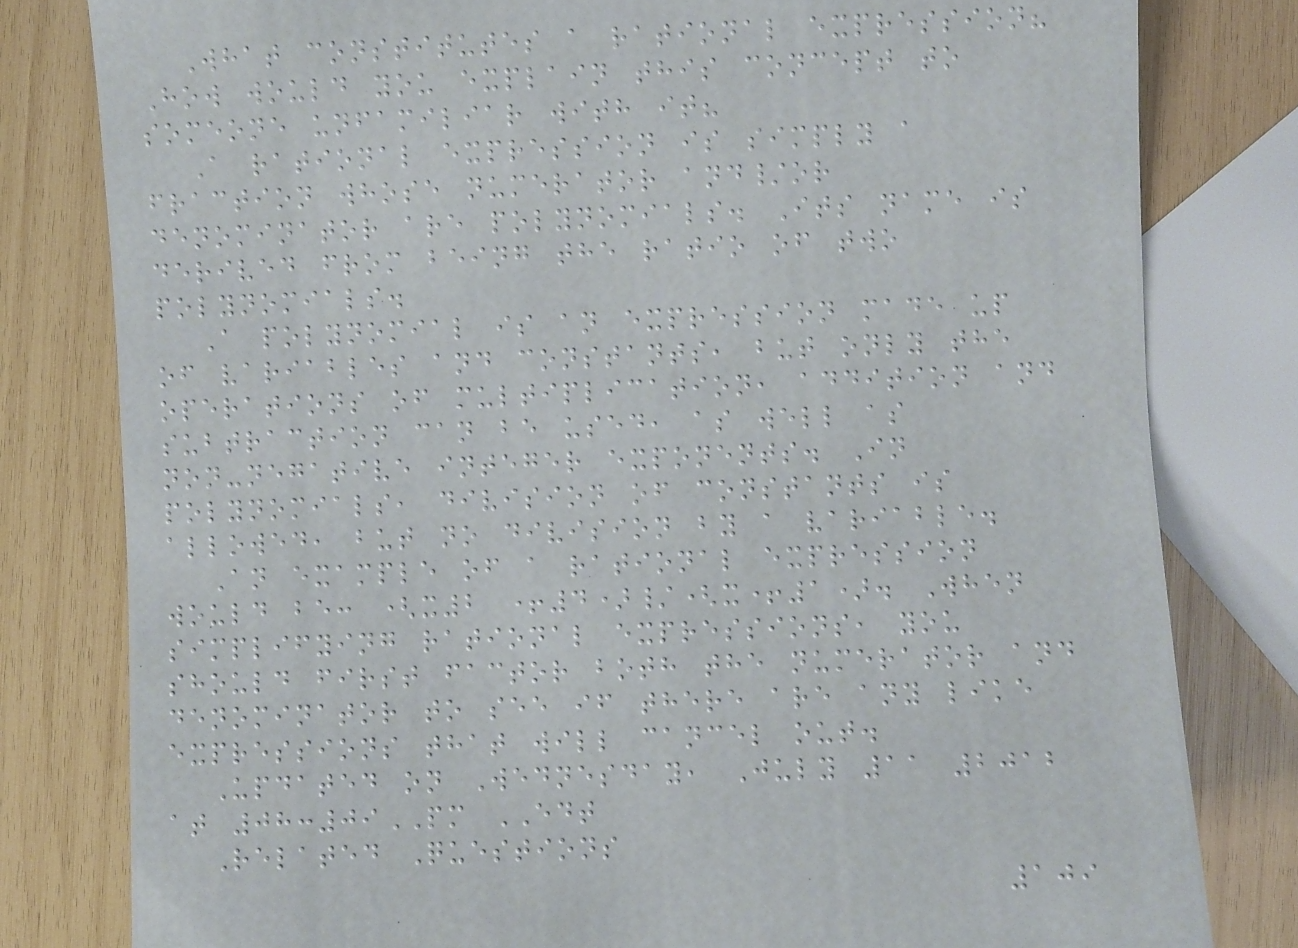What constitutes a rational expression?
How would you explain this concept to
someone unfamiliar with it?
A rational expression is simply a
fraction whose numerator and/or
denominator are polynomials. Its name is
derived from being the ratio of two
polynomials.
A polynomial is an expression made up
of variables and constants, but only the
operations of multiplication, addition and
subtraction can be used, as well as
non-negative integer exponents. In
polynomials, division of constants is
allowed, but no division by a variable.
An example of a rational expression
would be: (x2 +4)/(x+1). When
simplifying rational expressions, you
should first factor both the numerator and
denominator to see if there are any like
expressions that will cancel out.
Updated on Wednesday, July 11 2012
at 08:09PM EDT
Related Questions
109
